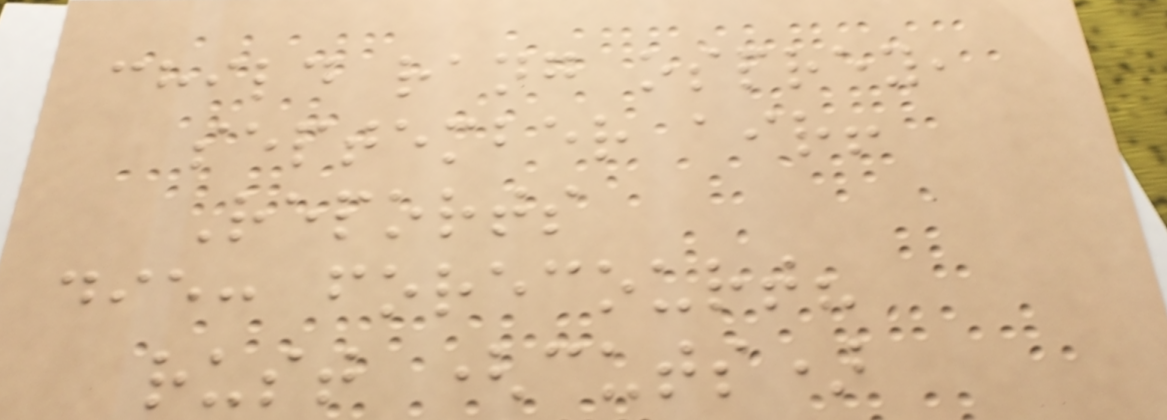child rang osprey,
september air!
Reports
die: forecourt?
rust (cuts)
